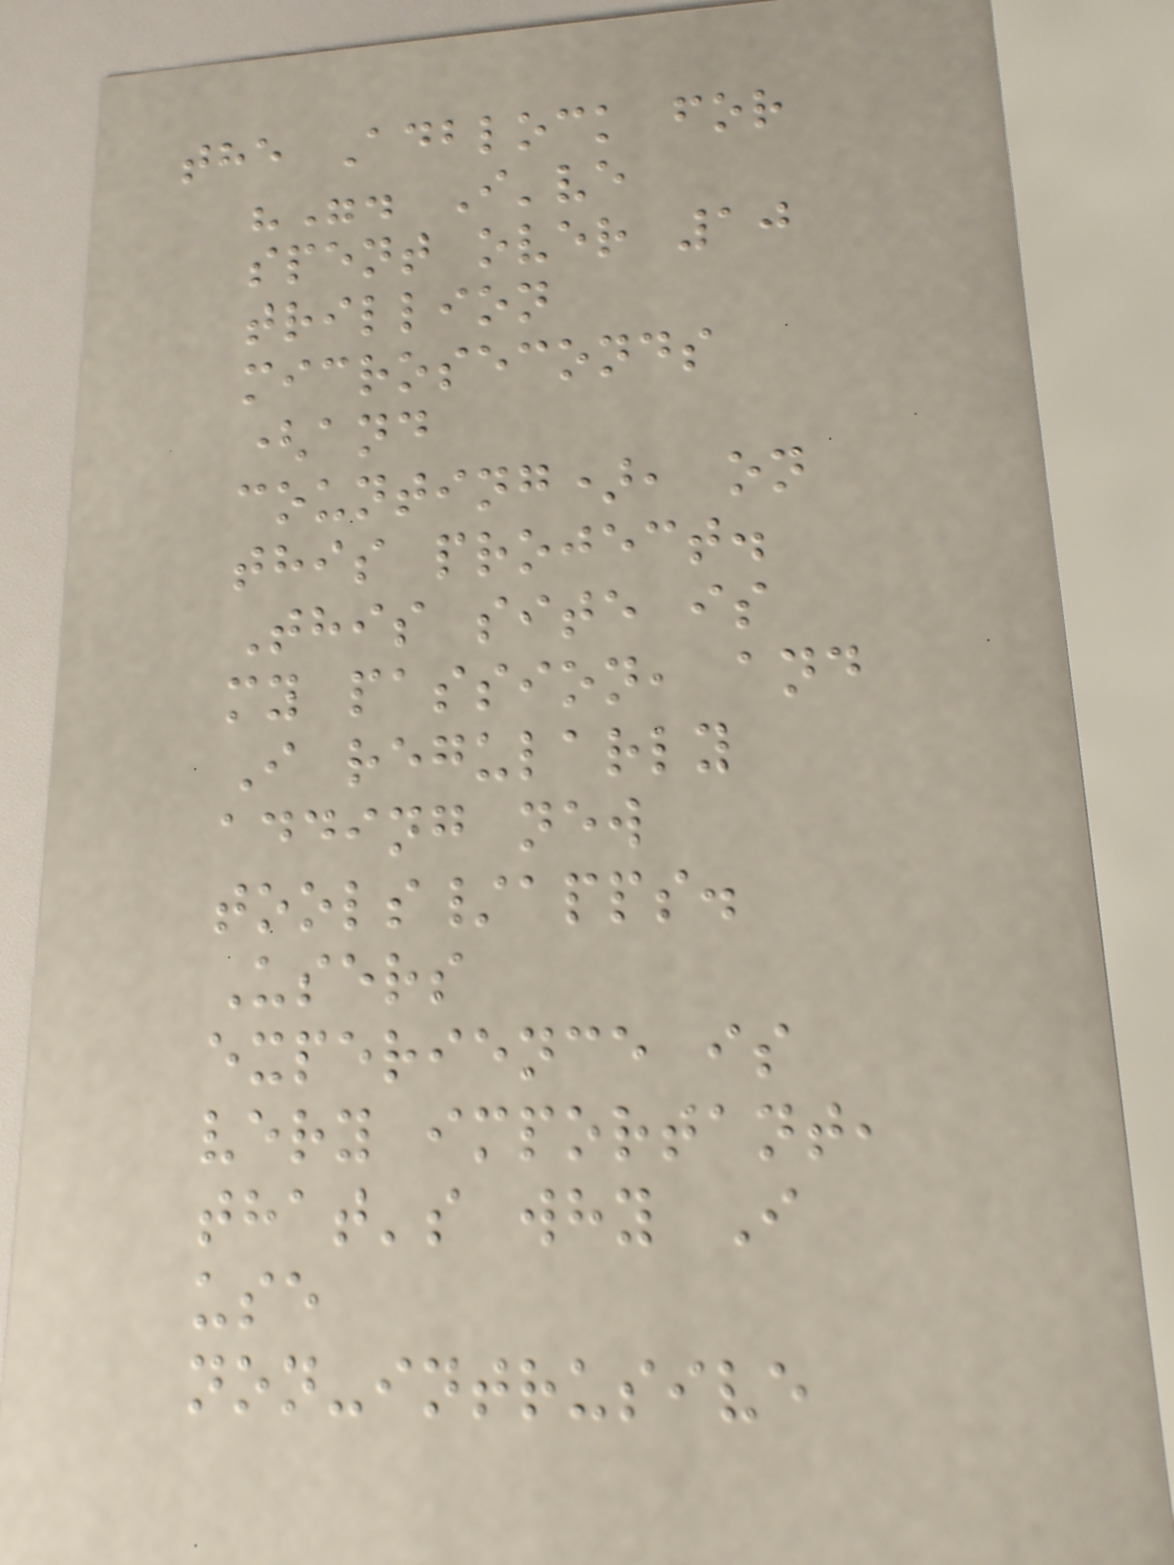the Adblock for
"". I've
spent over 10
trillion
microseconds
(and
counting), on
this project.
This site is
my passion, and
I regularly
adding new
tools/apps.
Users
experience is
very important,
that's why I
use
non-intrusive
